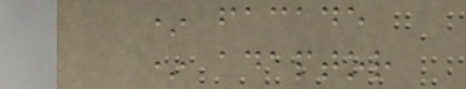* facade
* adaptor
